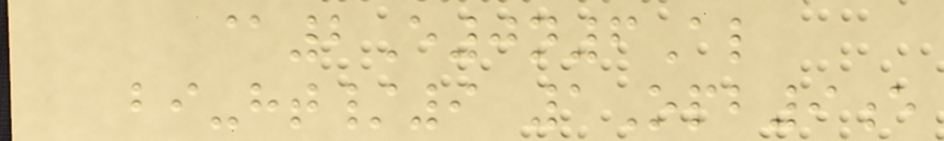@2E0n6Al
bi-ht/9 1Opb9e
